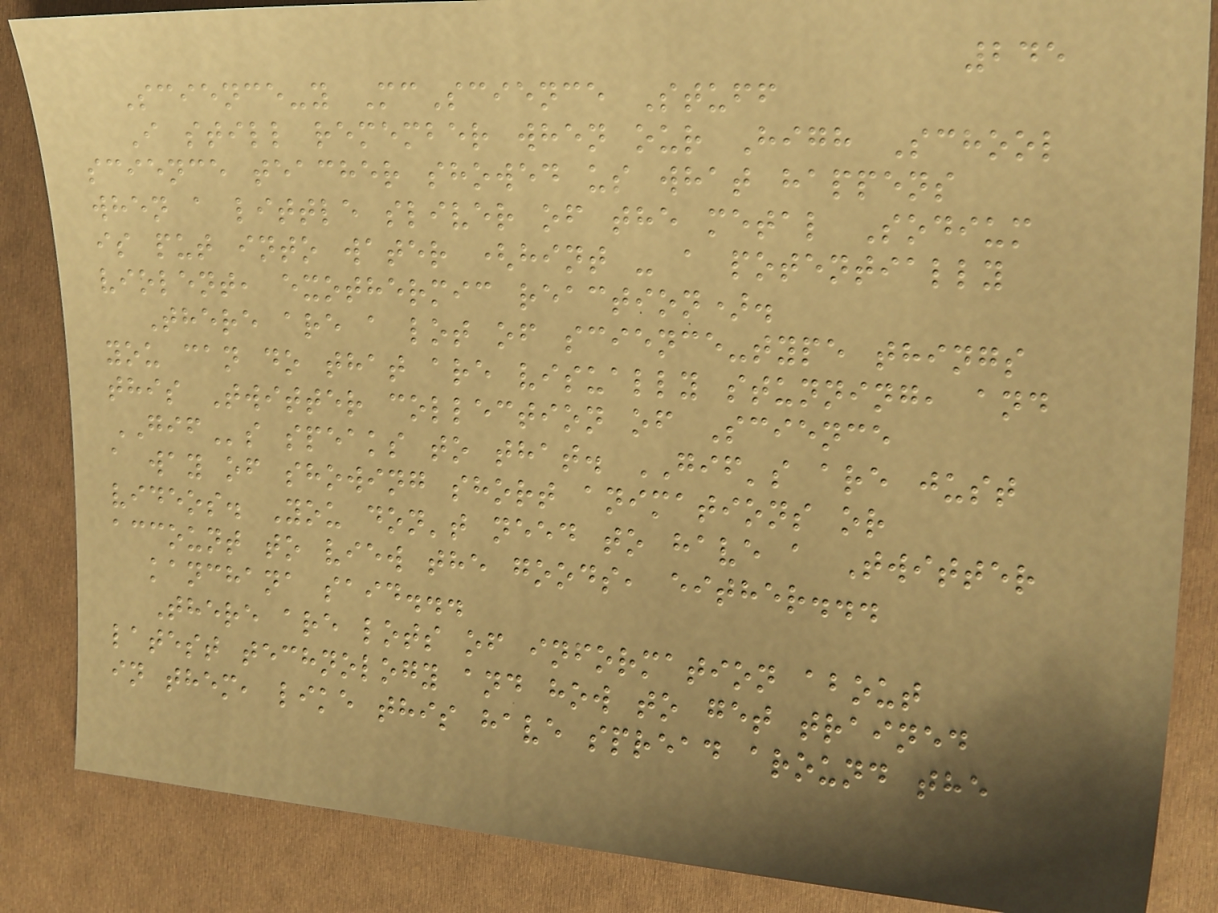245
Science-y McScience Stuff
I still remember when our High School
science teacher showed us what happens
when a little sliver of the metal Sodium
is put into water (hint - a potentially
violent, exothermic reaction).
There are a lot of science-type things
you can do that are visually stunning, and
this Twitter collection of Science
GIFs speaks to that. GIF's are just
a way of showing short animations or
videos. You don't need to have a Twitter
account to view the goods, either...
kanchana said...
There are lots of information about
latest technology and how to get trained
in them, like this have spread around the
